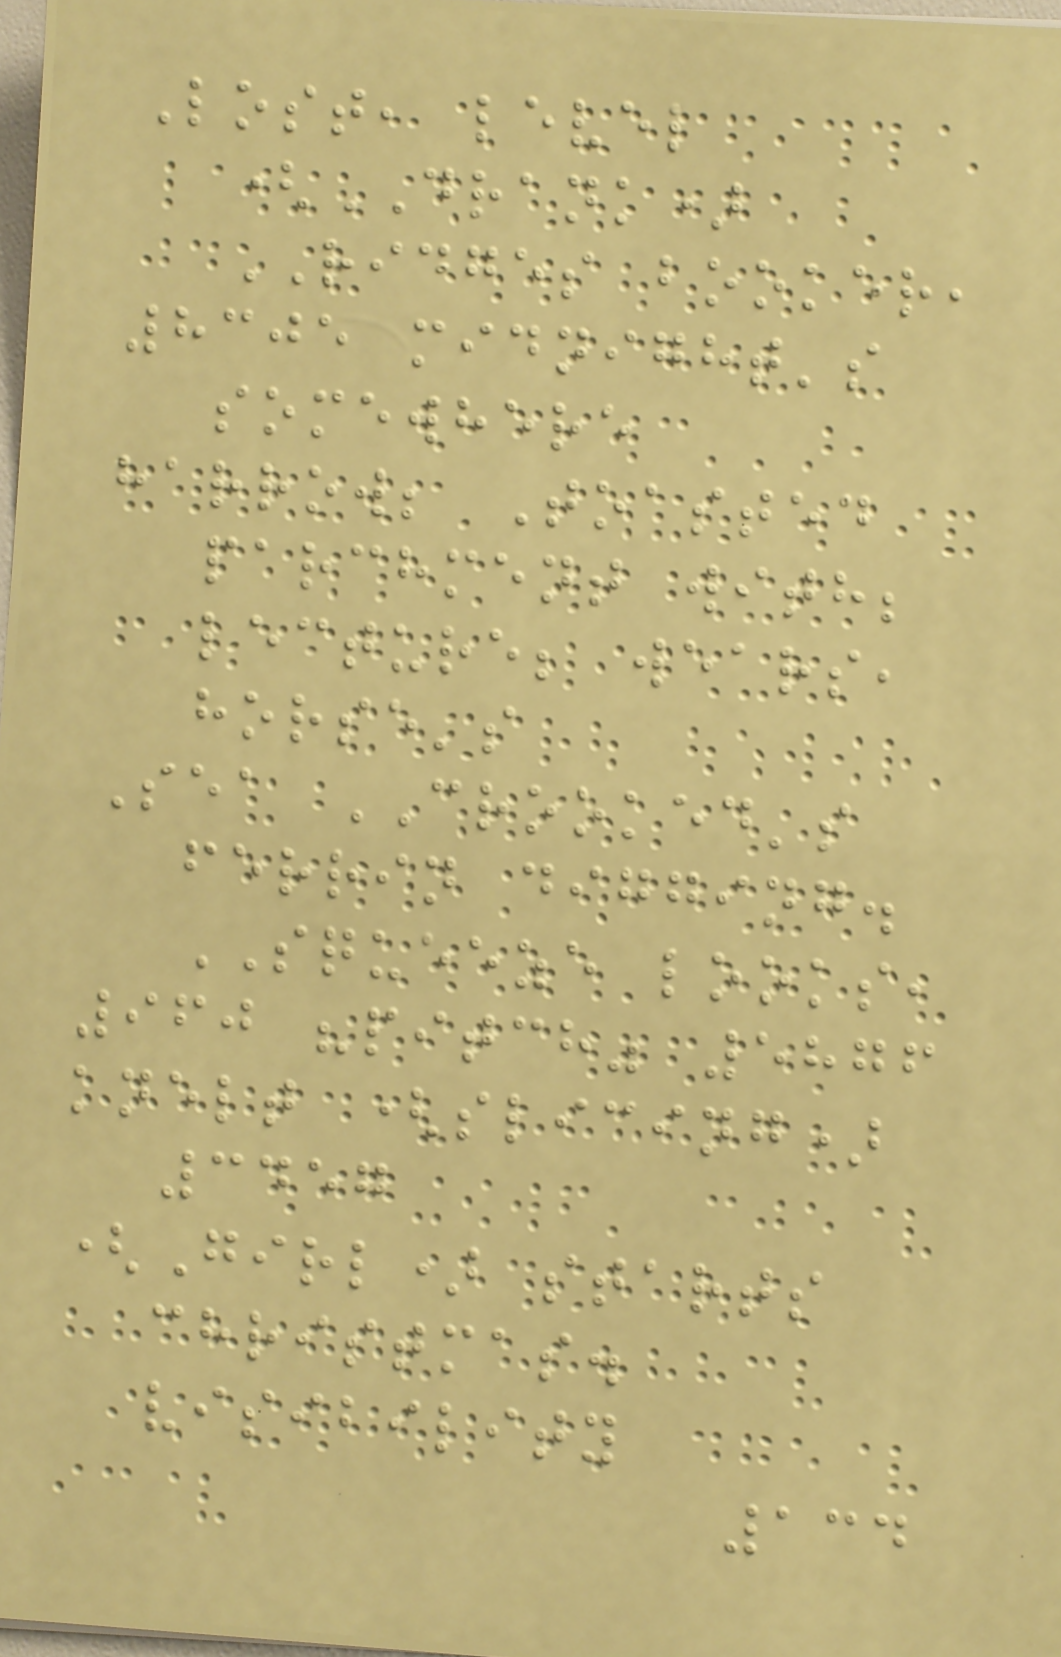Lost, level
(DRANK)
RIDGES booker,
8305 midnight's
somewhere
harrow; Toasted
parchment with;
lecture; wears,
horse's
Sea CROOKED's
ferrin digging.
SQUEEZE looks,
960 "pitch" 5876
knelt (slicing)
3457
(Girl) starts
christmas.
visibility
134
